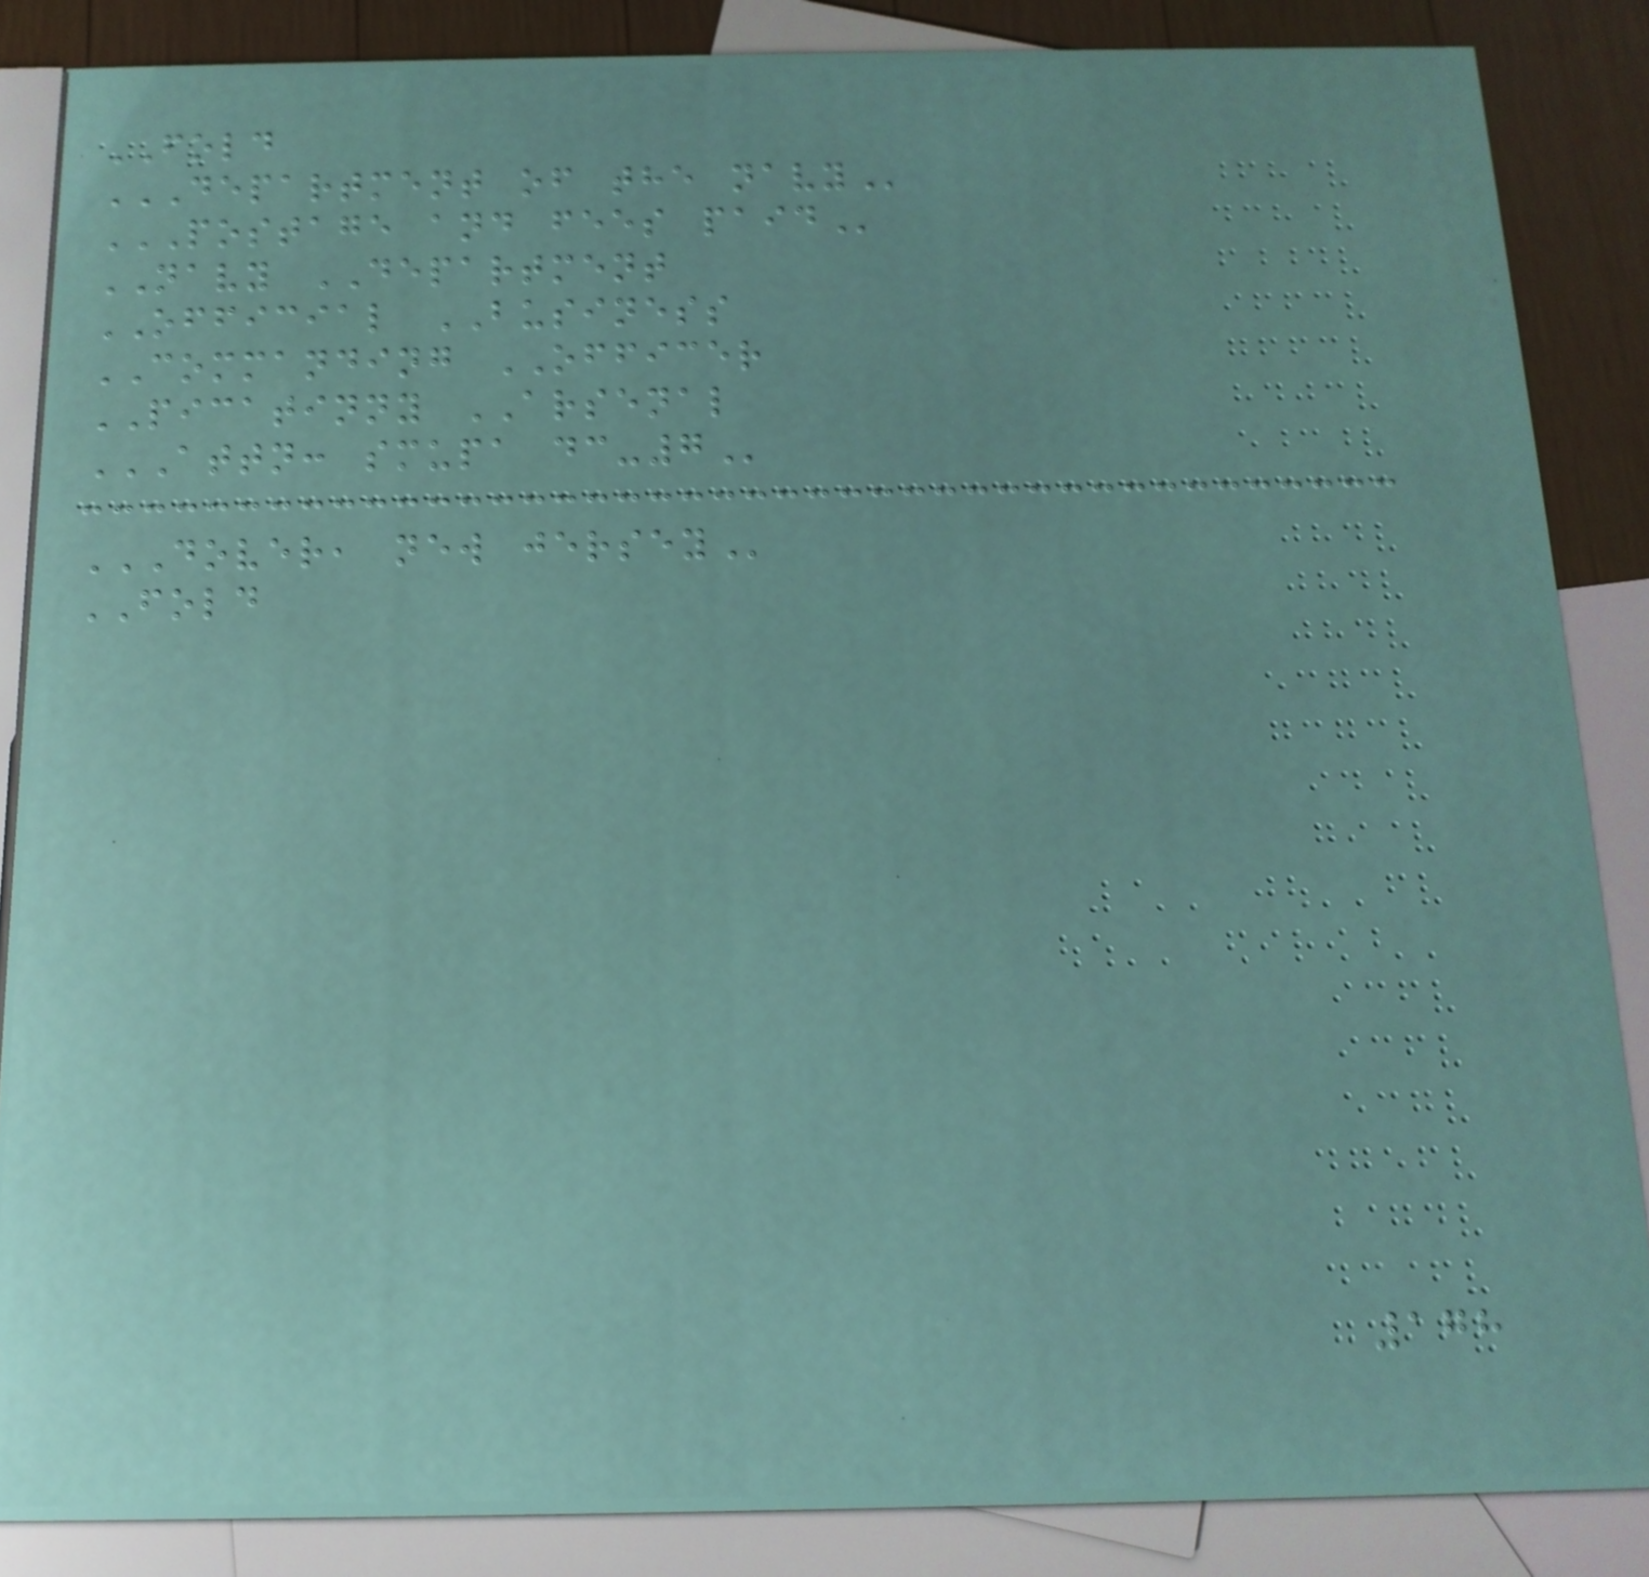FOLD
DEPARTMENT OF THE NAVY
POSTAGE AND FEES PAID
NAVY DEPARTMENT
OFFICIAL BUSINESS
COMMANDING OFFICER
PICATINNY ARSENAL
ATTN: SMUPA DC-7
DOVER, NEW JERSEY
FOLD
178
